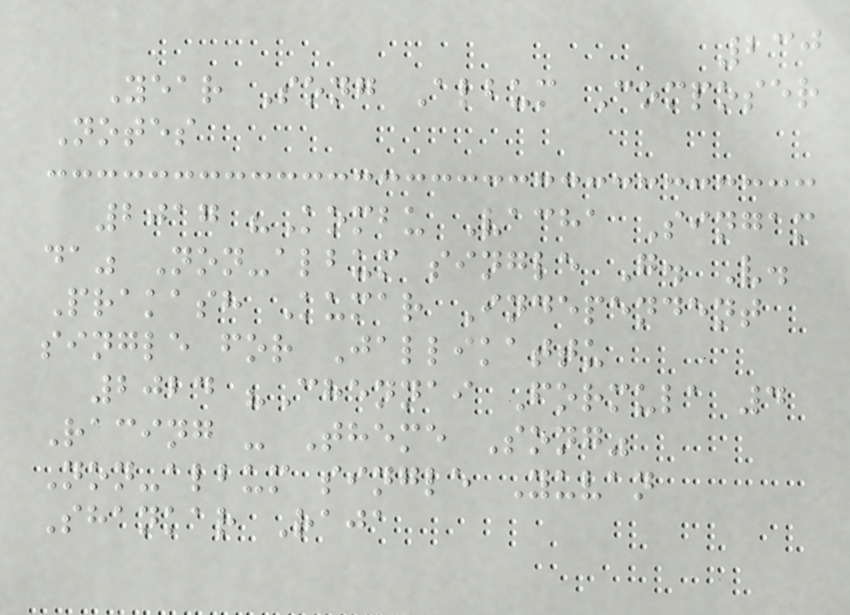230
Year Song Album Composer
Notes
2017 "Kombu Vacha Singam
da" Non-album single G. V.
Prakash Kumar Independent
single for Jallikattu
2024 "Chennai Formula 4
Racing - Theme Song"
Non-album single Yuvan
Shankar Raja
